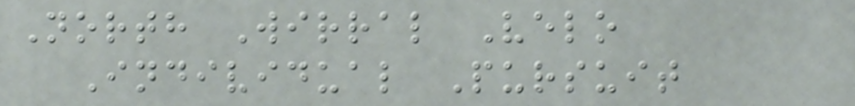North Wirral Velo
Individual Pursuit
